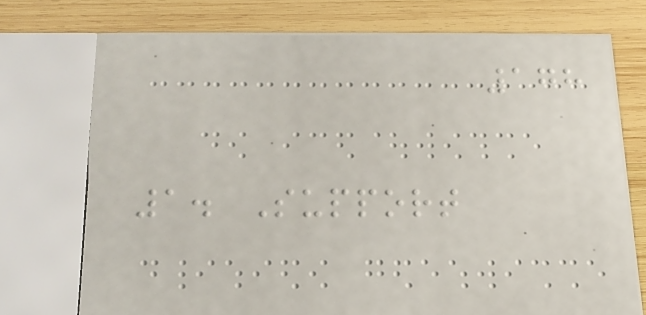178
1. Support
